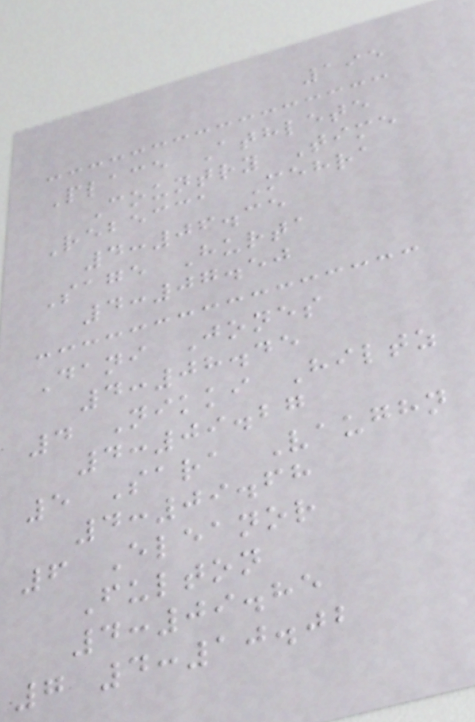195
Place Athlete
Country Time
Rebecca Mehra
4:06.35
Sage Hurta
4:07.50
Dani Jones
4:08.45
4 Nikki Hiltz
4:09.27
5 Sara Vaughn
4:09.68
6 Eleanor
Fulton
4:09.85
7 4:10.02
